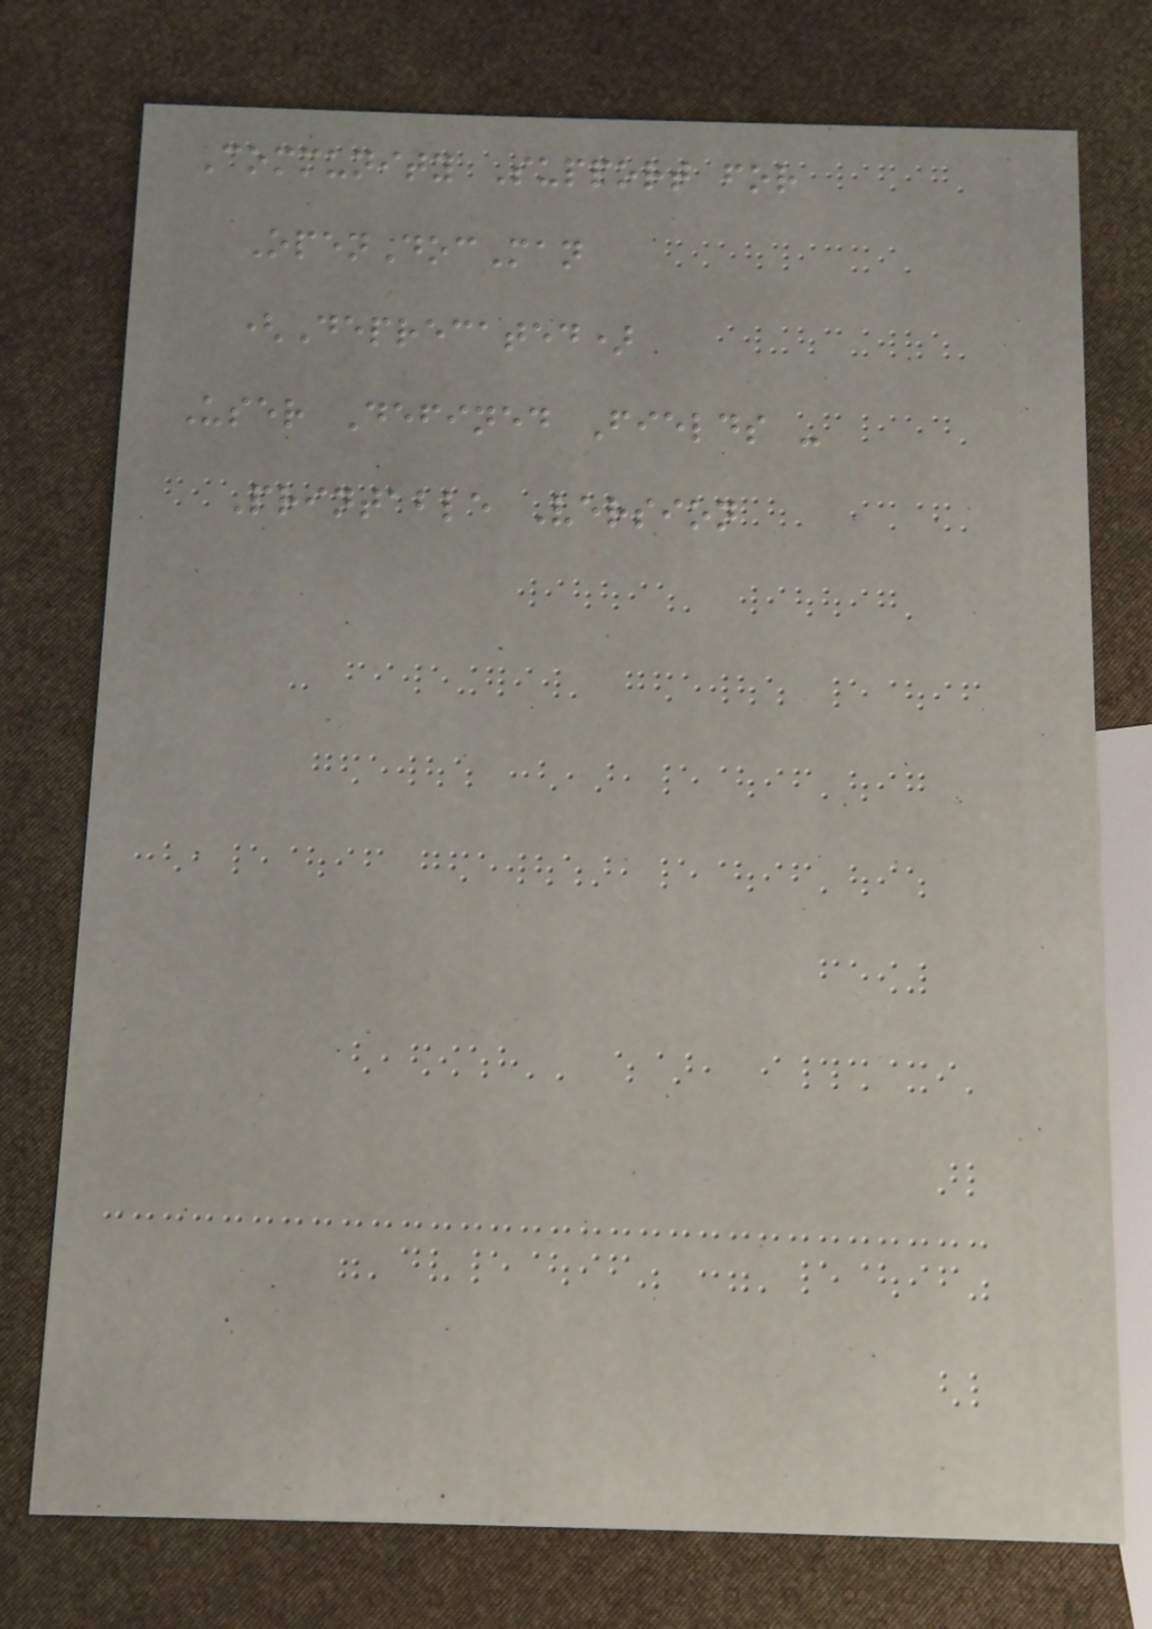Community Support for
OpenDocMan
(Deprecated)
User Defined Fields -
Printable Version
